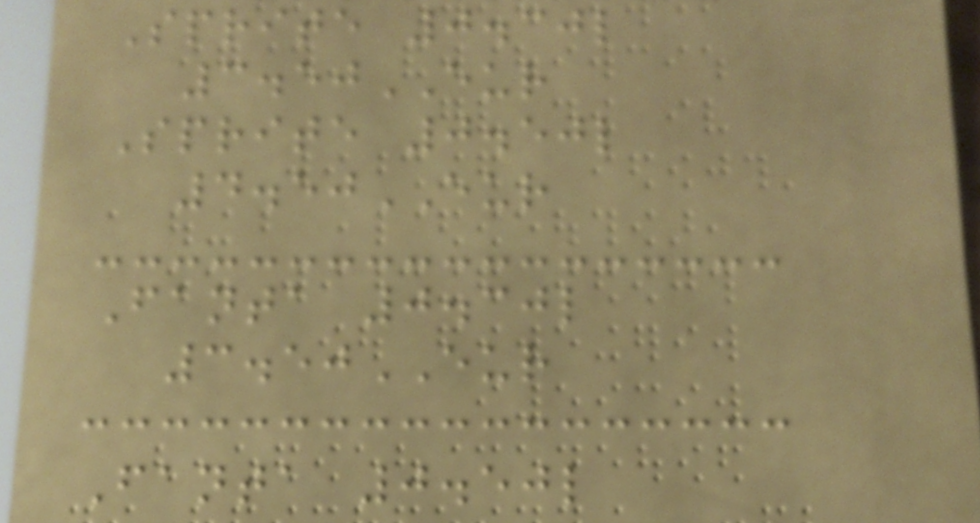Sprite 0.30l
3.50EUR
Sprite 0.50l
4.50EUR
Fanta 0.30l
3.50EUR
Fanta 0.50l
